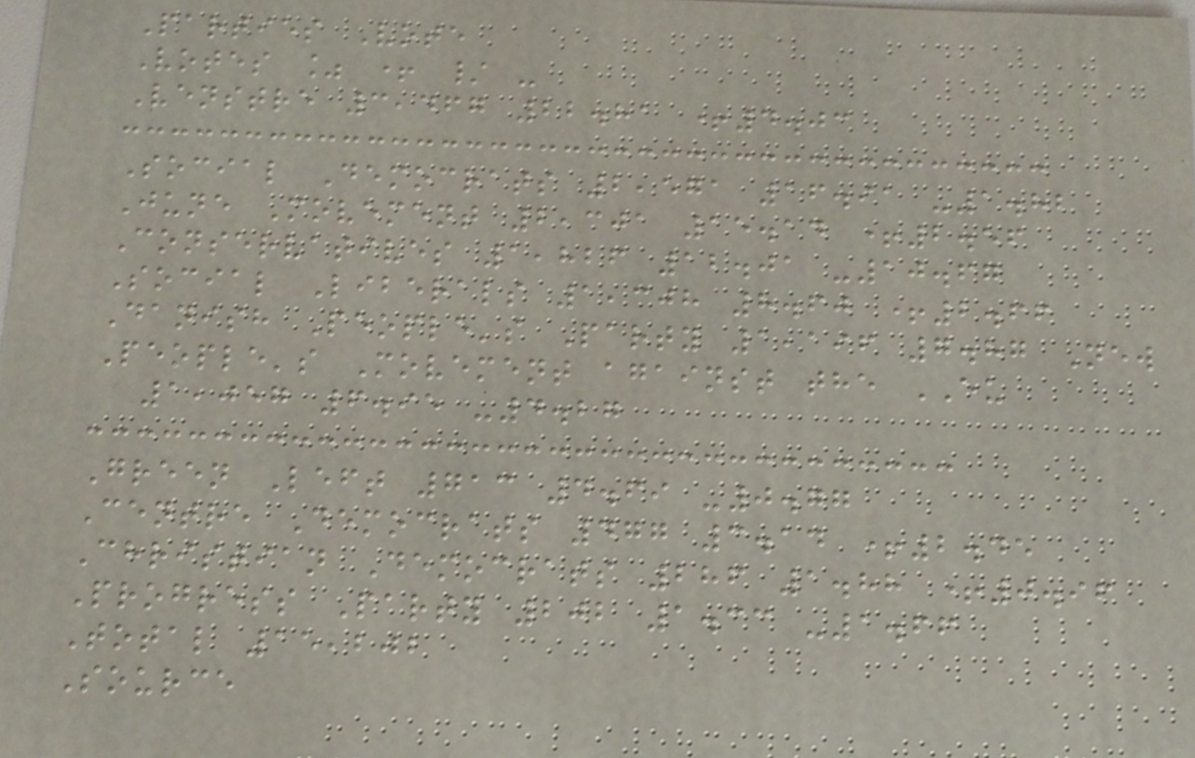Parties Vote
Votes % + / -
Venstre 3,467 22.81 +4.03
Social Democrats 2,571 16.91 -1.82
June Movement 2,301 15.14 +2.56
Conservatives 1,826 12.01 -10.67
Social Liberals 1,308 8.60 +2.66
Danish People's Party 1,196 7.87 New
People's Movement against the EU
1,057 6.95 -4.27
Green Left 713 4.69 -0.77
Centre Democrats 477 3.14 +2.45
Christian Democrats 286 1.88 +0.96
Progress Party 202 1.33 -1.66
Total 15,202
Source
